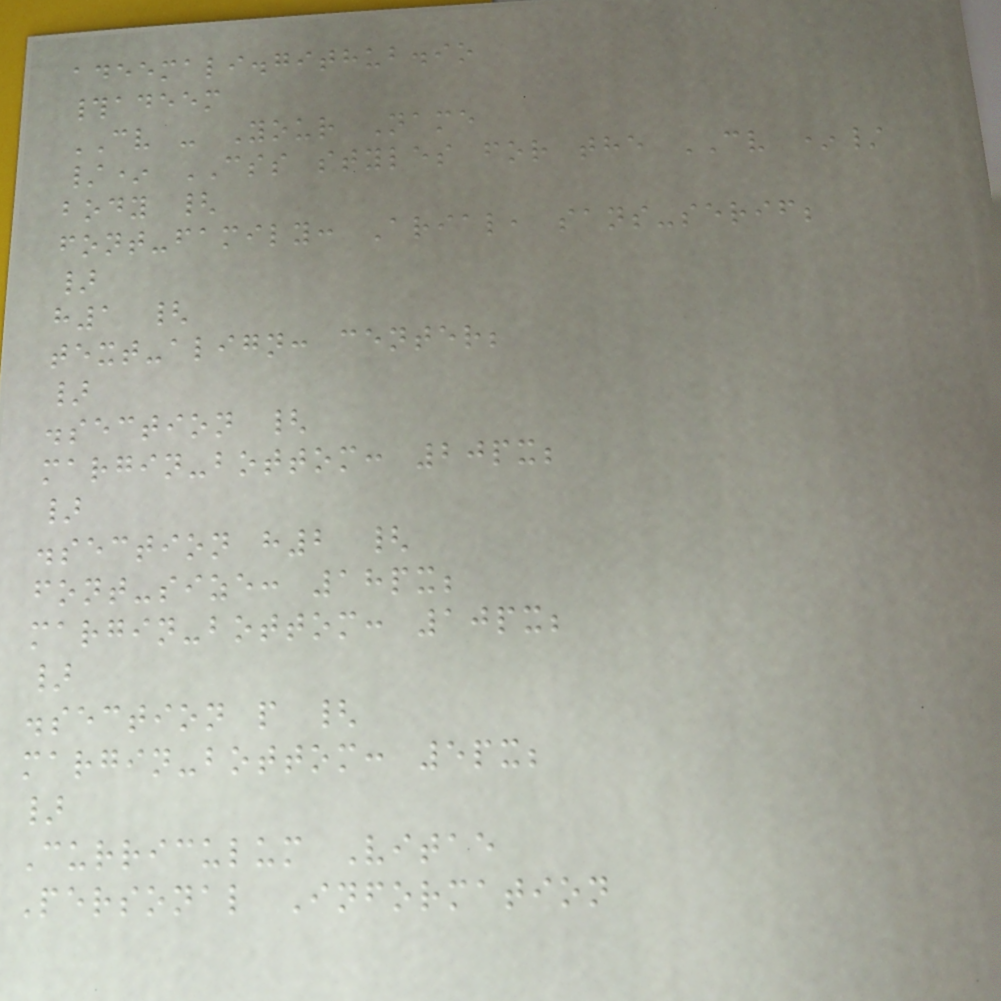adeemali.github.io
#adeem
CV - Your Name
/* CSS styles for the CV */
body {
font-family: Arial, sans-serif;
}
h1 {
text-align: center;
}
.section {
margin-bottom: 20px;
}
.section h2 {
font-size: 18px;
margin-bottom: 10px;
}
.section p {
margin-bottom: 5px;
}
Curriculum Vitae
Personal Information
